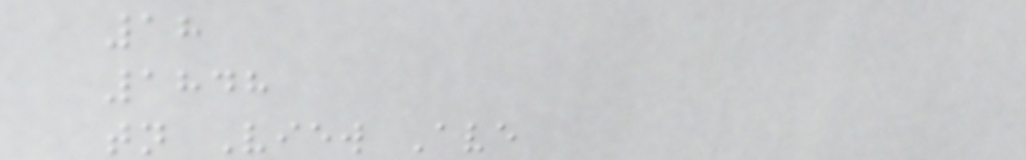18
1848
tn View Ave
